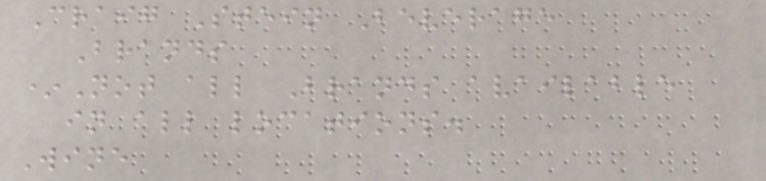Craig Stein Beverage
Brands
*Not all Brands available
in all locations.
Wine
